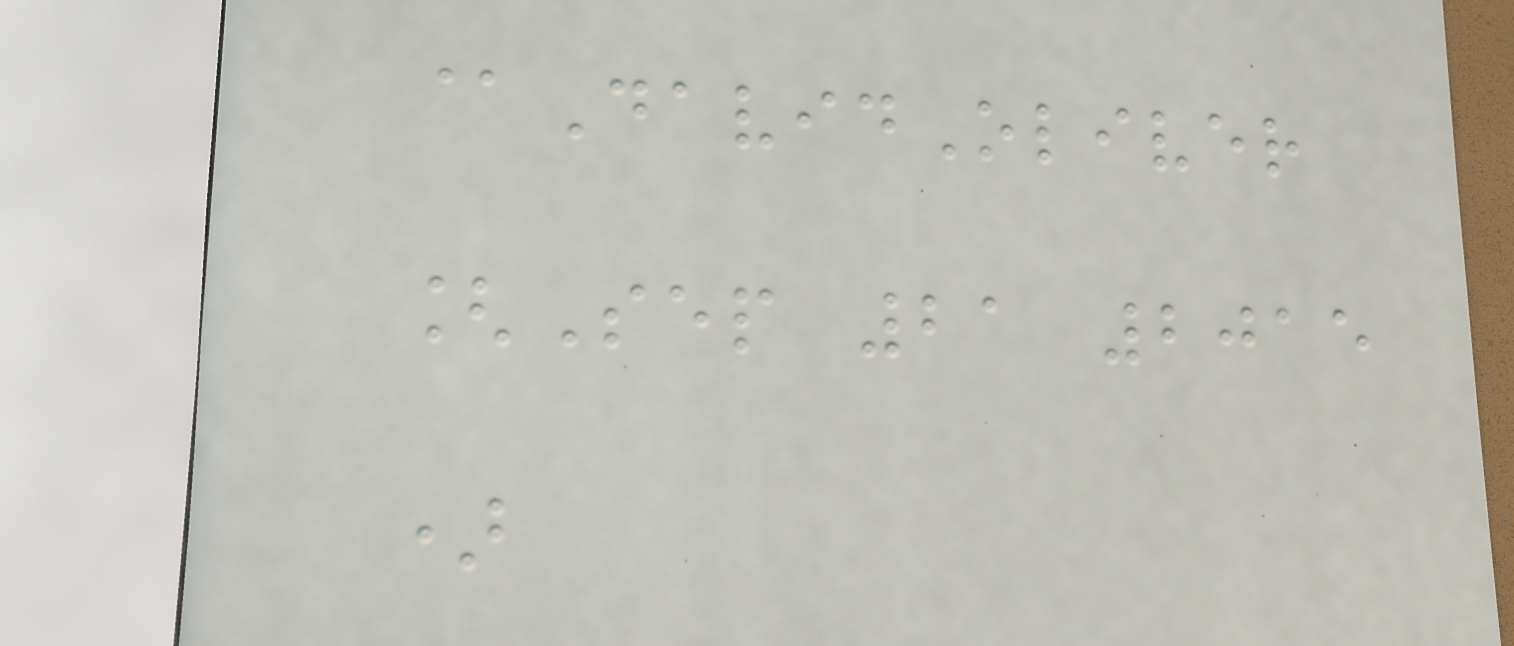@DavidOliver
[Sep 21 2015
)
